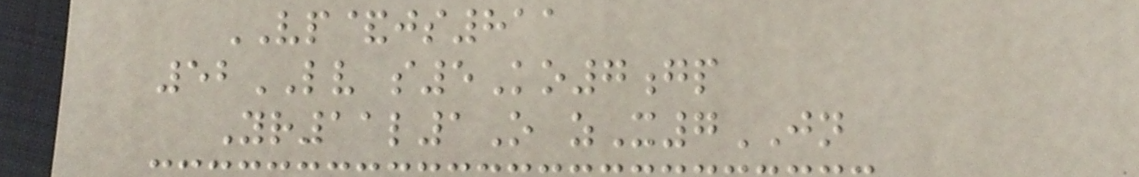VP&js811
52LV s5Ko7gp
Yr11l1O zX7JN
